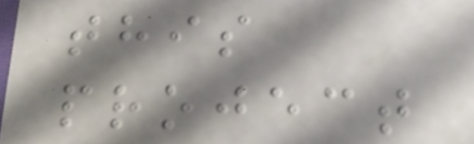this
project
